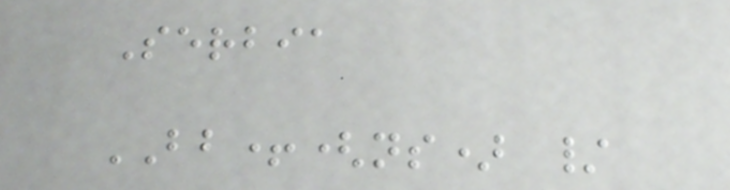Serbia
BB+(ns) /
